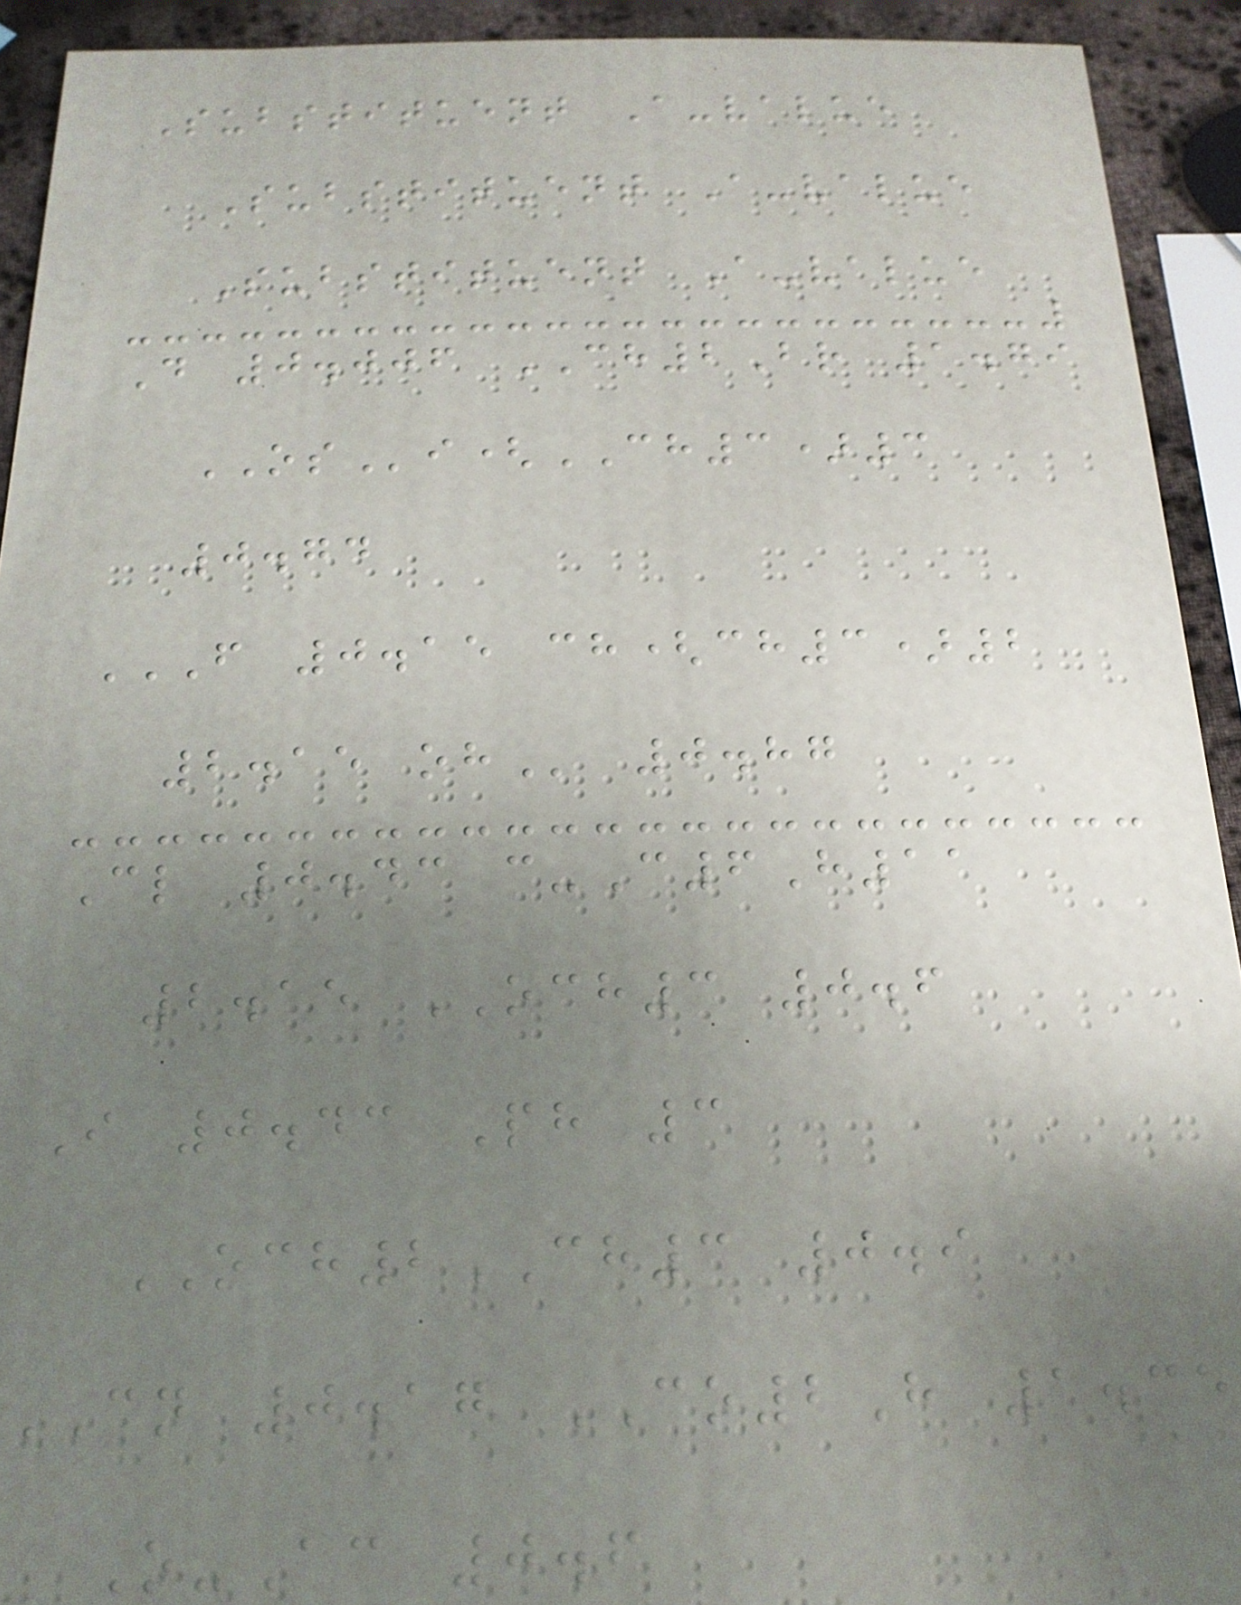Substituent A-value
Substituent A-value
Substituent A-value
D 0.006 CH2Br 1.79
OSi(CH3)3
0.74
F 0.15 CH(CH3)2
2.15 OH 0.87
Cl 0.43 c-C6H11
2.15 OCH3 0.6
I 0.43 Ph 3
OCH2CH3 0.9
CN 0.17 CO2H 1.35
O-Ac 0.6
